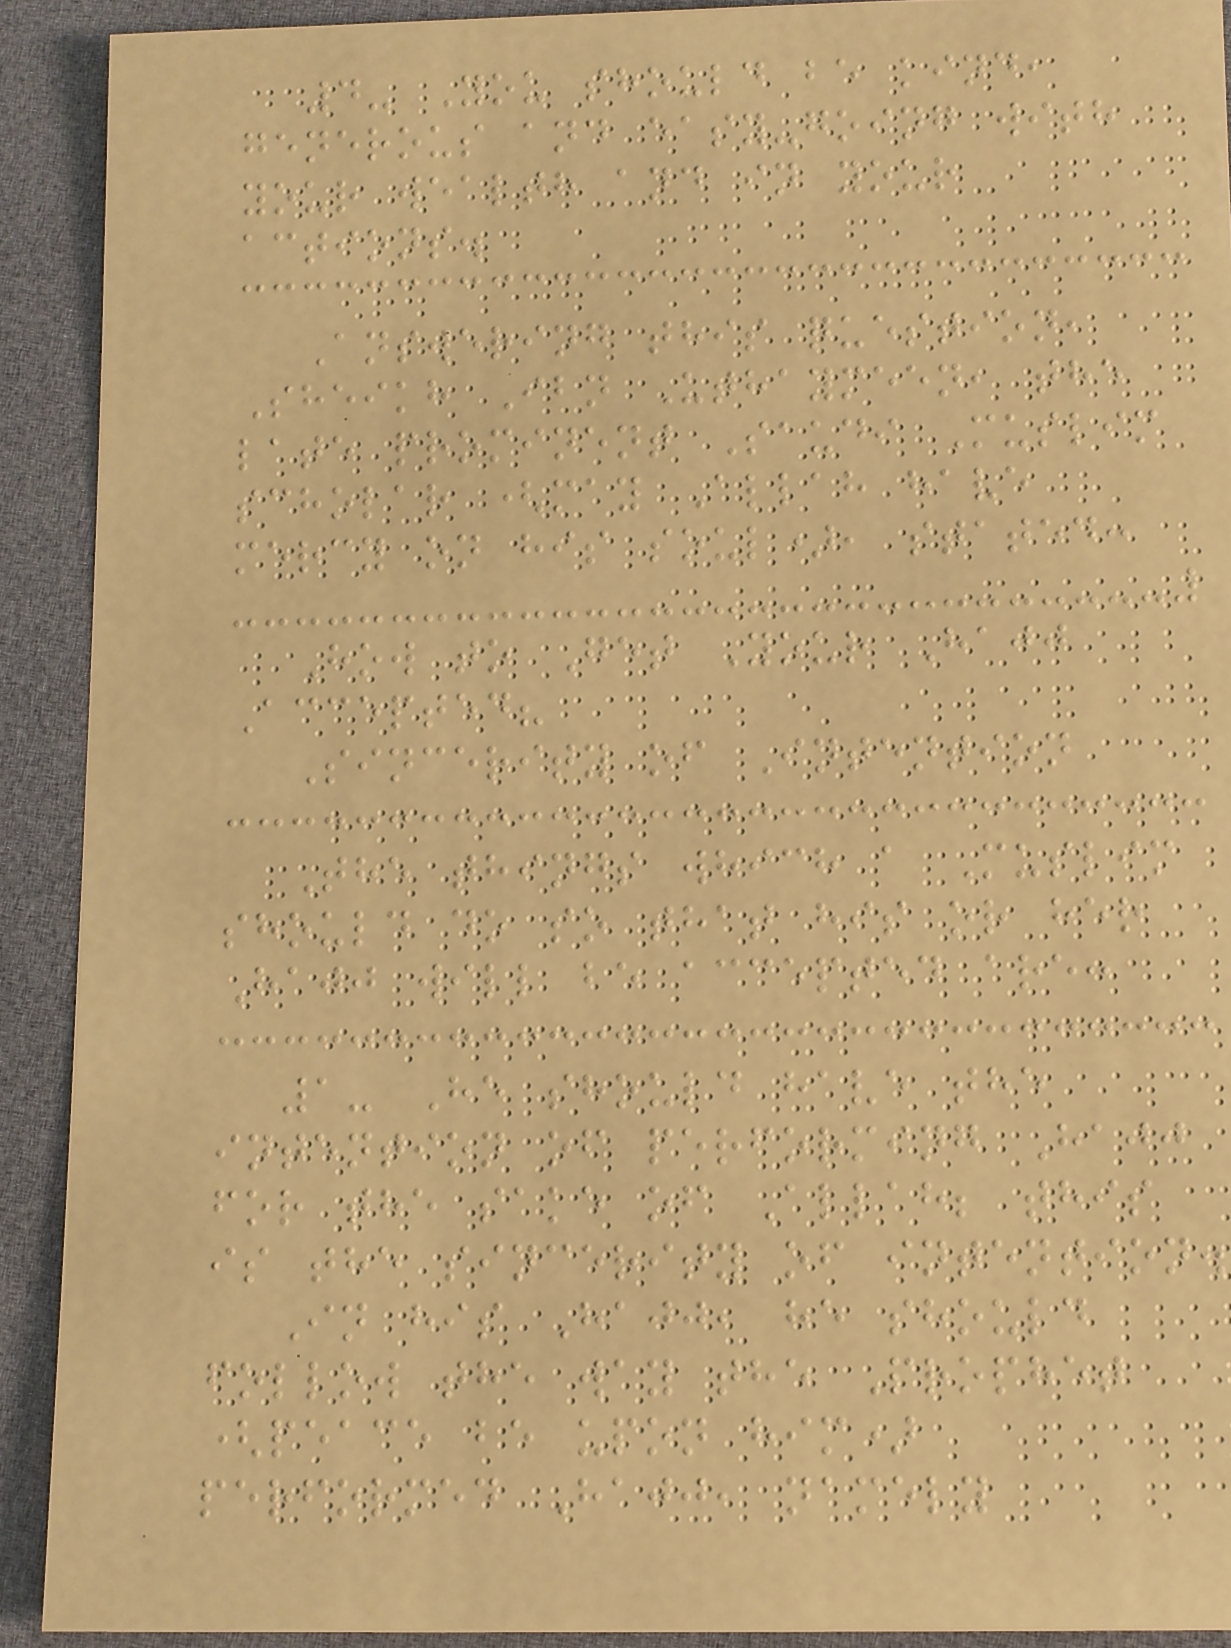4- You should be kind,
generous and easy-going with
your wealth and in your
actions.
Answering this question,
Sheikh Ibn Uthaymeen, the
late prominent Saudi Muslim
scholar (may Allah have
mercy on his soul), stated:
How to Get Your Hajj
Accepted?
Sincerity of Intention
The things which a Muslim
should do so that his or her
Hajj will be accepted are:
1- He should have the
intention of performing Hajj
for the sake of Allah; this
is the sincerity of intention.
In his Hajj, he should
follow the way the Prophet
(peace be upon him)
performed Hajj, namely
